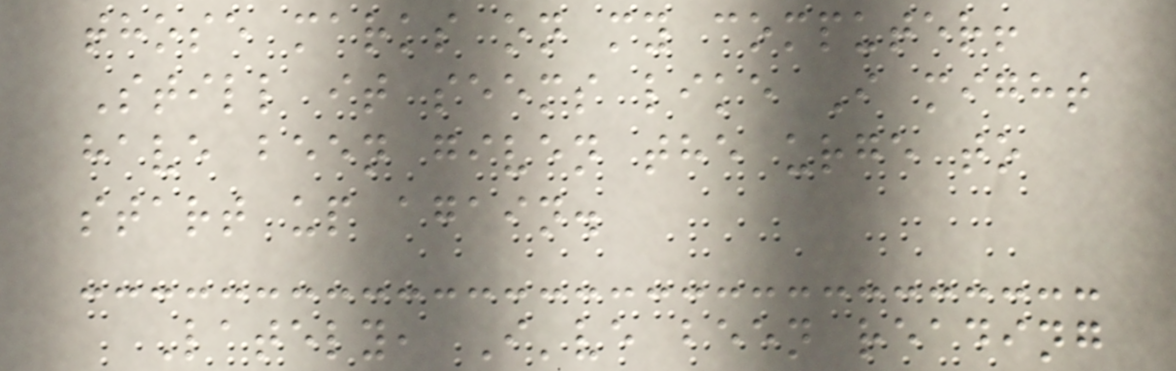those marks on my computer!
Still it seems like I might
have been given the urge to
start up again.
Lately, I've been reading
